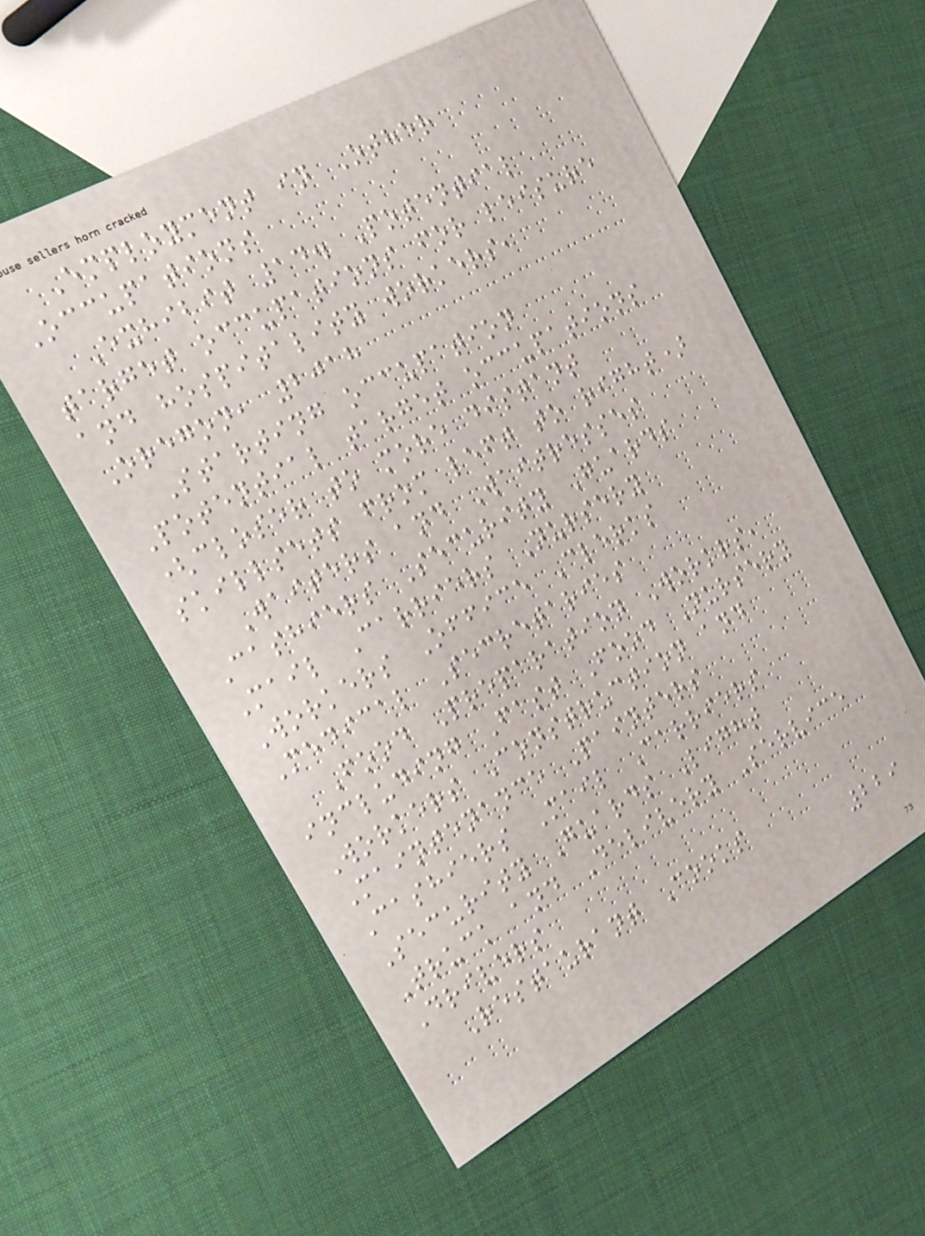Employment in Other
Occupations
Exhibit 14. Potential
target occupations for leisure
and hospitality workers,
Oregon, 2018
Starting occupation
Potential target occupations
(closer to more distant
skillsets from left to right)
Waiters and Waitresses
Cashiers Security Guards
Mail Carriers Nursery
Workers Office Clerks
Medical Secretaries
Food Preparation Workrs,
including Fast Food Nursery
Workers Construction and
Maintenance Painters
Cashiers Mail Carriers
Security Guards Light
Truck and Delivery Service
Drivers
Restaurant Cooks
229
